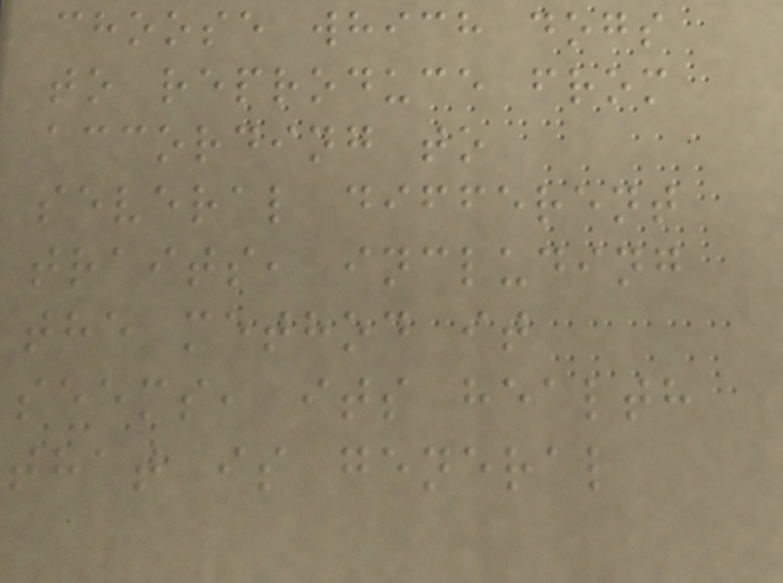choose which dogs
to reproduce from
according to
several different
traits, including
the method it
seems, its health
that is general
